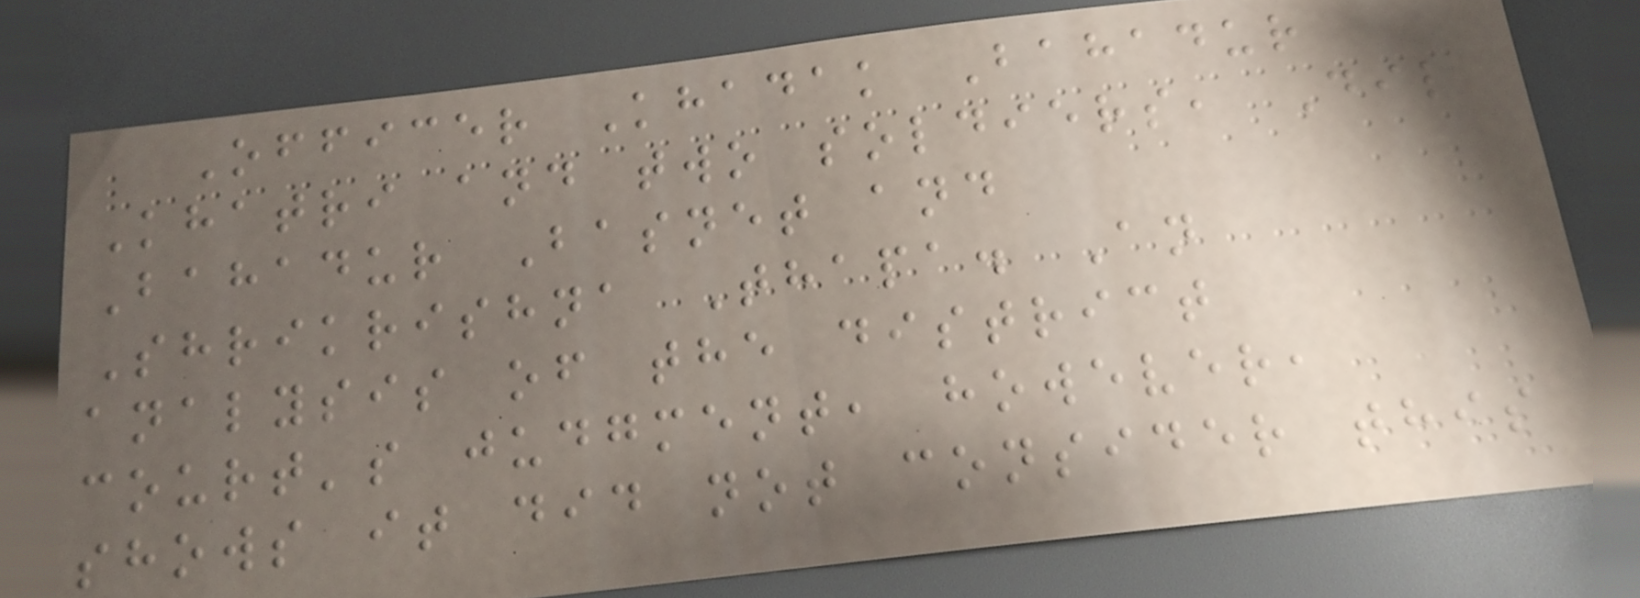Officer Khadak Bahadur
Khatri and two soldiers, Dil
Bahadur Basnet and
Shrikrishna Thapa. An
analysis of the district
court's judgment, however,
shows it did not consider this
